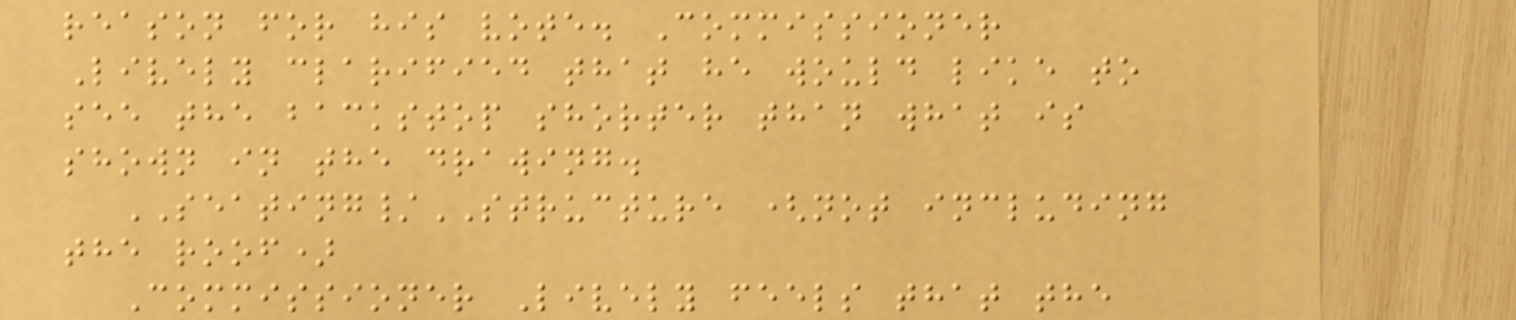reason for his vote. Commissioner
Lively clarified that he would like to
see the backstop shorter than what is
shown in the drawing.
SEATING/STRUCTURE (not including
the roof)
Commissioner Lively feels that the
